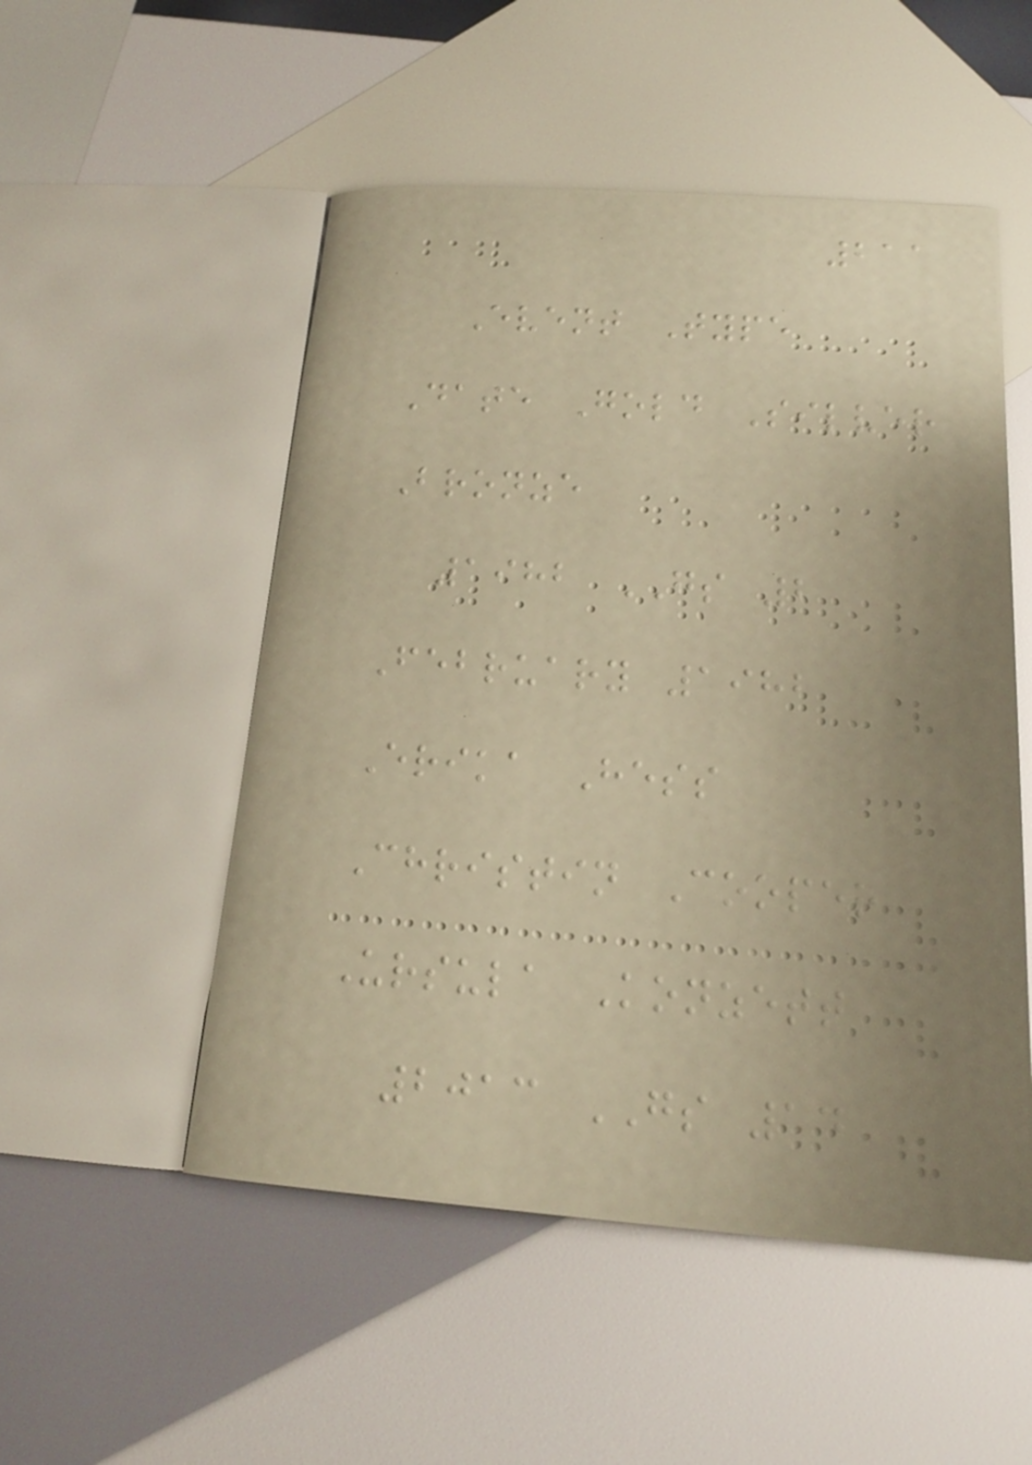211
Event Type
Date Gold Silver
Bronze
1982 GS 2
February 1982
Erika Hess
Christin Cooper
Ursula Konzett
2013 GS 14
